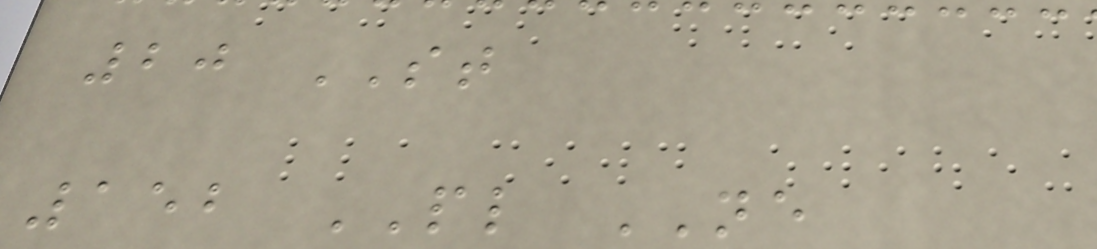20 ST
152 PL NE
